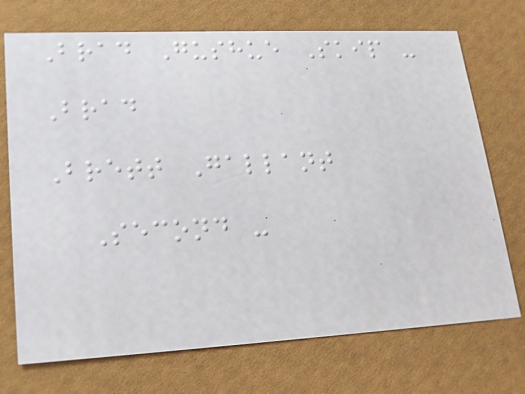Brad Gushue Skip -
Brad
Brett Gallant
Second -
